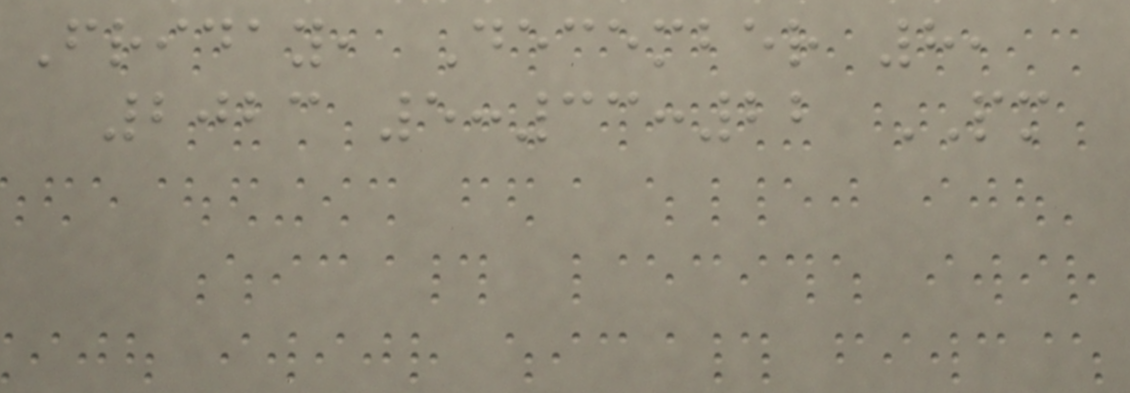Friday, December 8,
2023 5:33:22 PM
